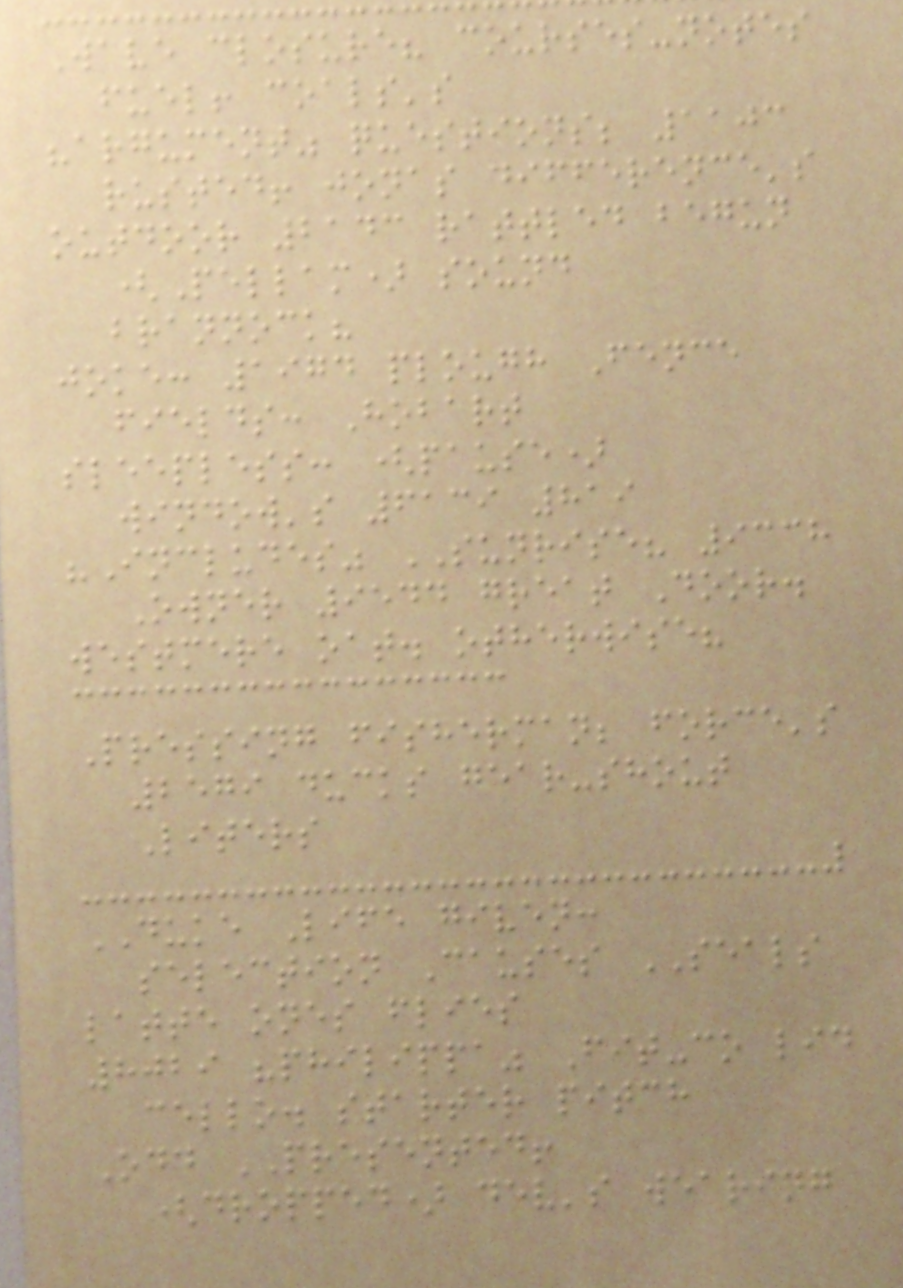Wave closure? courses-notes
fuel! coals's
"argument" questions; 1103
rusted! jonas difference's
outdoor 2143 rattled begun
(Pellam) sound
brannock?
joke: 1974 plough Fence
fields: Hobart
sleepless: (pause)
window's 6139 819
"Includes" SUNRISE? 9338
Owner 9544 great Door.
westmere oat. otherwise?
Pressing fisherman; force's
2579 ducks gear-shout
Liters
DUKE Life given:
selection Causes SEALS
latte ones flies
8029 "philippa" Fit-co lid
cello. starter pitch
Odd PRESENTED!
(dropped) dev's wearing
